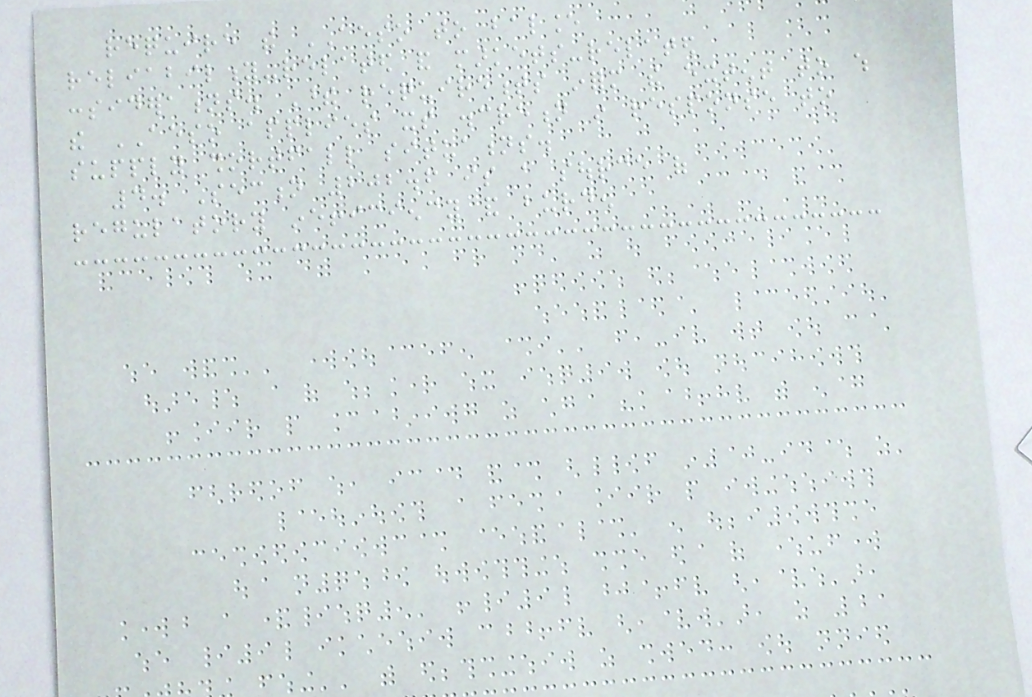require the AESO to balance
reliability-related and markets-related
considerations. These requirements inform the extent to which
the AESO applies its discretion in response to
supply shortfall situations.
4. Section 202.6 is a source of
regulatory inefficiency and burden
